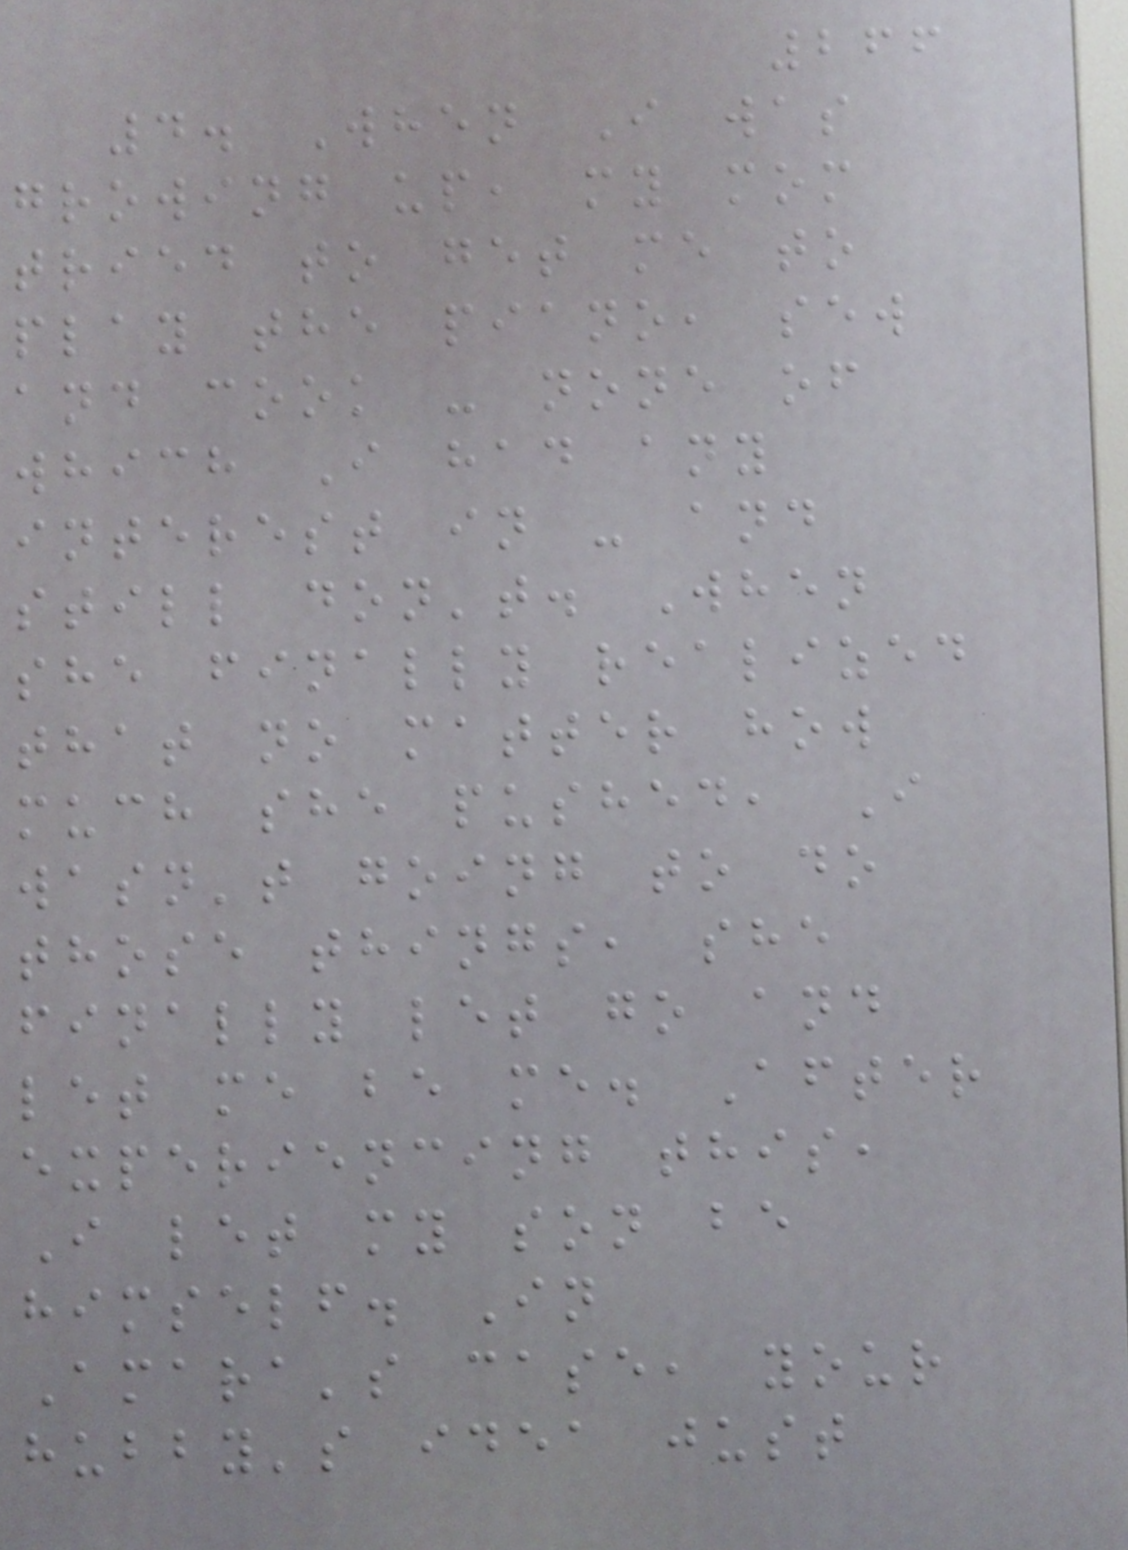266
4. When I was
growing up, my mom
tried to get me to
play the piano, sew
and cook - none of
which I had any
interest in - and
still don't. When
she finally realized
that no matter how
much she pushed, I
wasn't going to do
those things, she
finally let go and
let me be me. After
experiencing this,
I let my son be
himself. In
Amara's case, your
hubby's idea just
